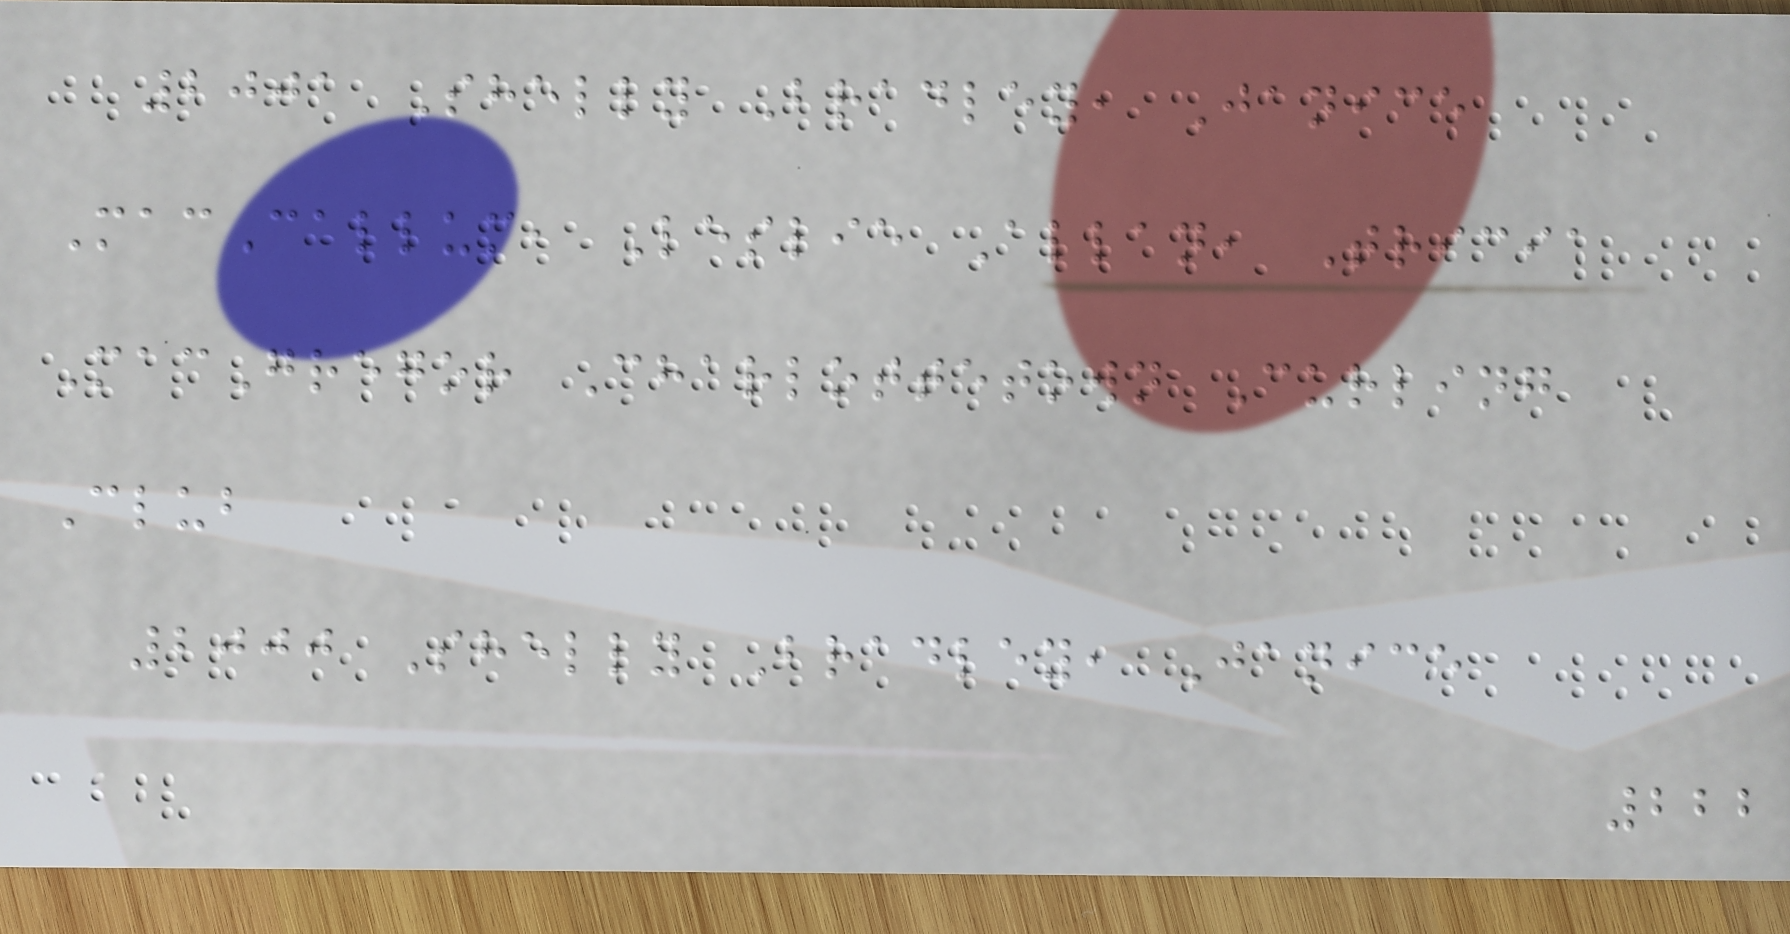2001 Shelly Bradley, Janice
MacCallum, Leslie Allan, Tricia
MacGregor Charlottetown Curling
Club
2000 Shelly Bradley, Janice
222
